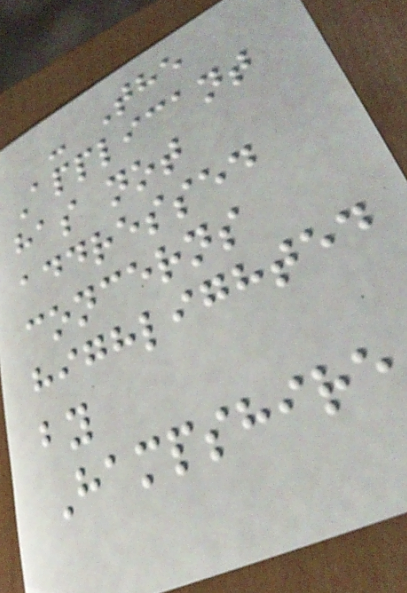- The
Applicant
has not
addressed
concerns
highlighted
by
Hampshire
